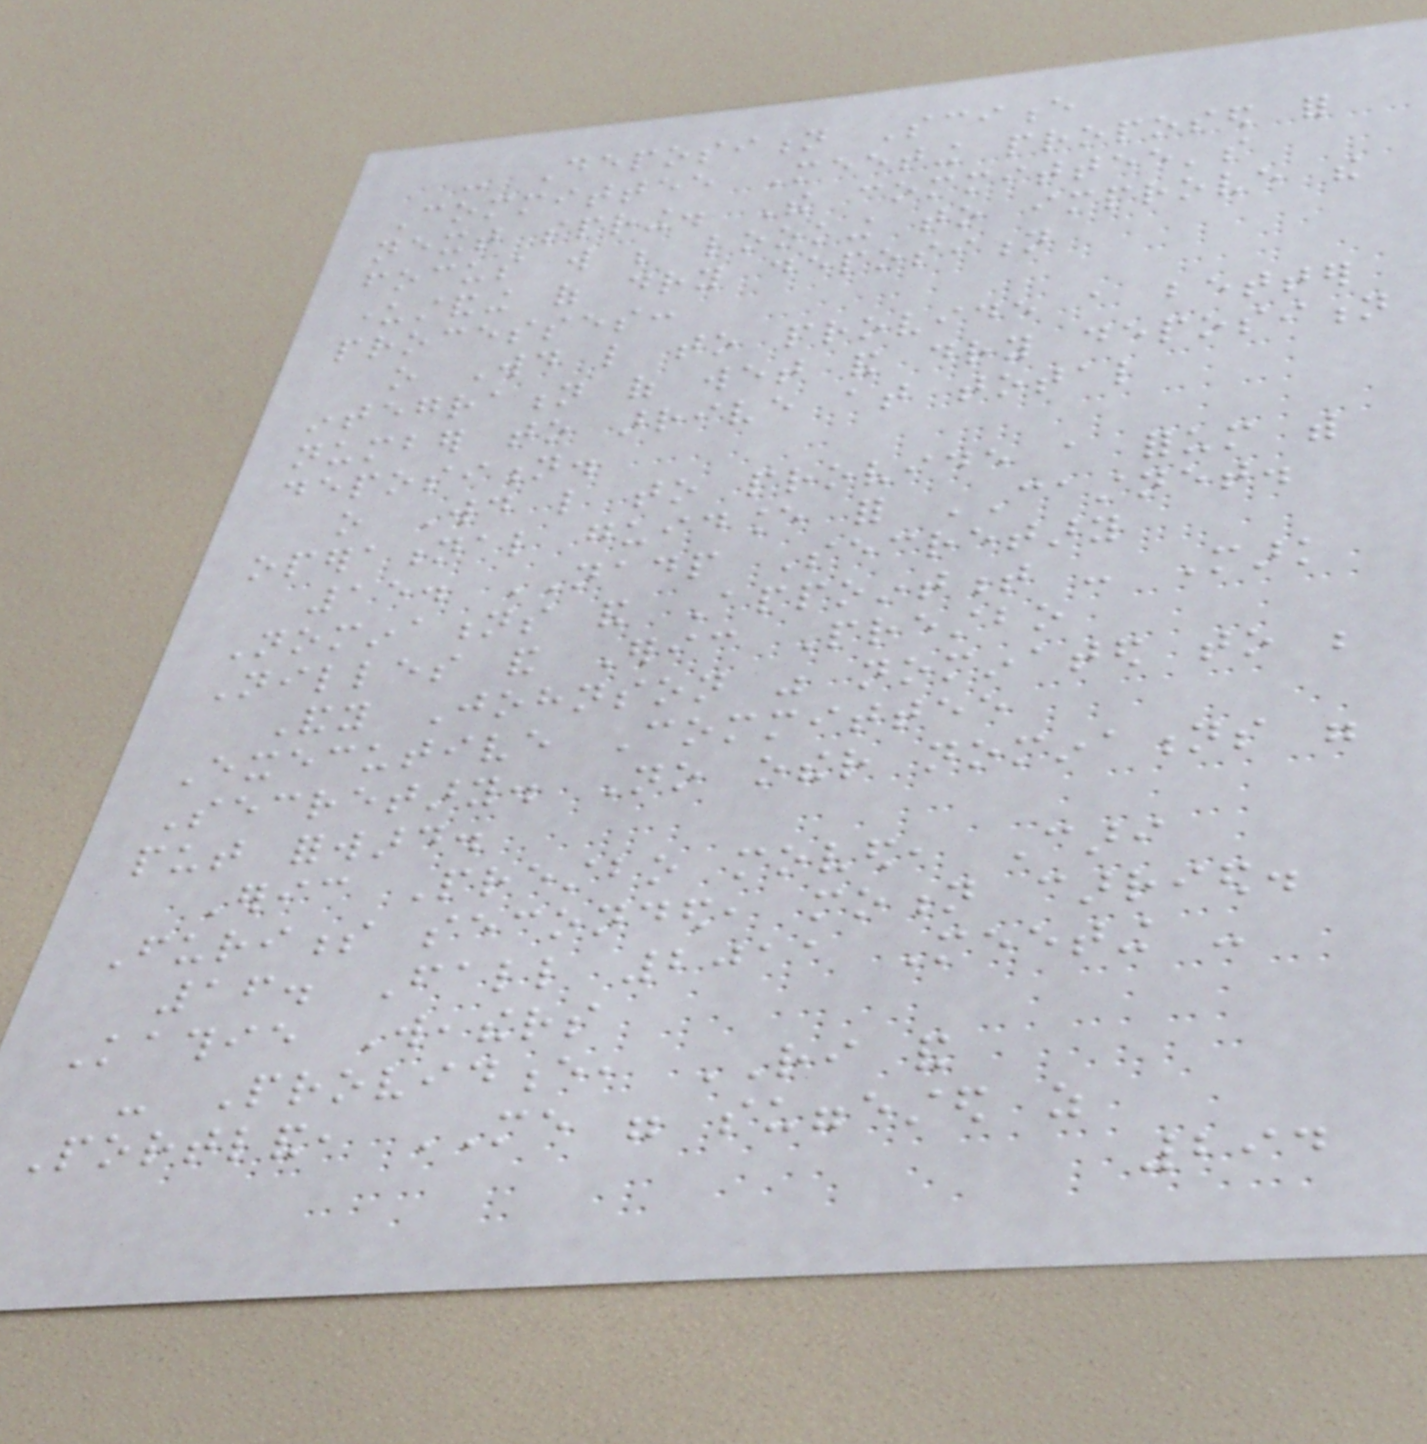- Deposition Science
Committee Meeting proposed for
next spring. The committee's
focus will be looking to improve the
understanding of dry deposition
processes:
o Would like to provide a better
integration of wet and dry deposition
number to arrive at total
deposition.
o Would like to provide a forum with
operational guidance for CASTNET.
15. NADP Secretary
Nominations and Appointment - Mark
Nilles and Eric Prestbo
Andy Johnson was nominated to be
Executive Committee
Secretary. No other nominations were
put forward.
Eric Prestbo moved, Cari
Furiness seconded, motion carried.
16. Fall 2011 Meeting -
Kathie Weathers
- Providence, RI and
Portland, ME were suggested as
294
